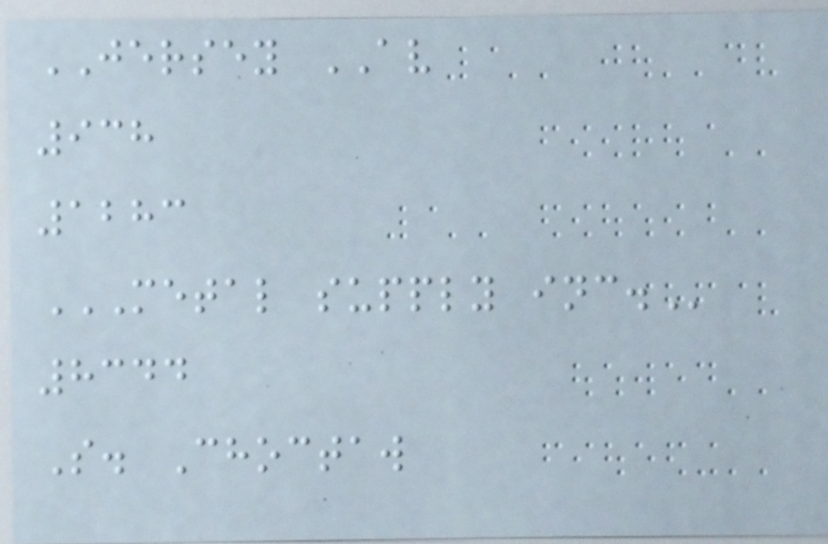JERSEY AV
938
1283
METAL SUPPLY INC.
8344
S. Choctaw
